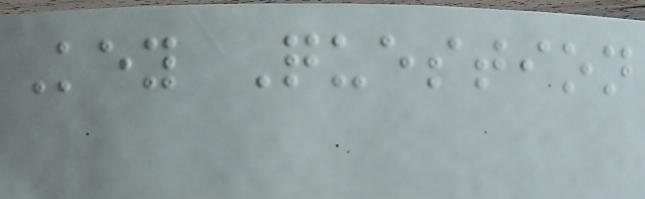Key Question
